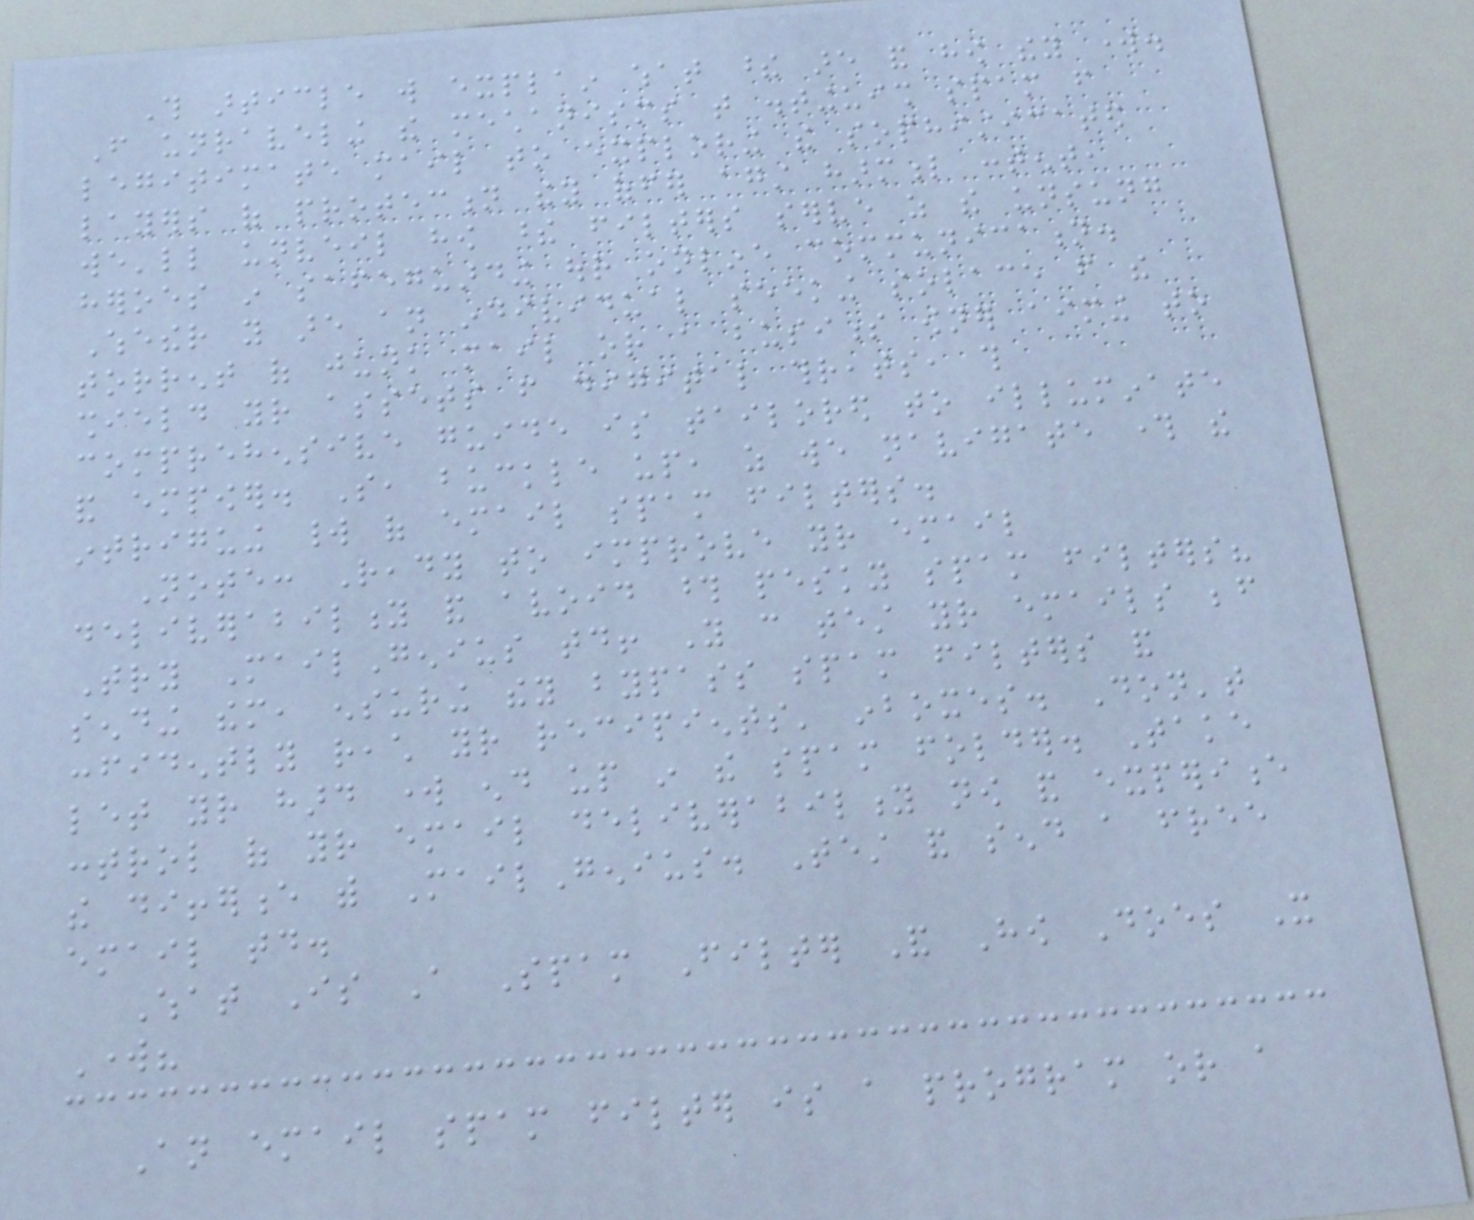This article will explain what these are and how they work.
From unraveling the mechanisms that distinguish spam from
legitimate mail to exploring the sophisticated
layers of protection they offer against harmful content,
we'll unveil how these filters serve as the unsung
heroes in safeguarding our online communication.
Whether you are an individual seeking solace from the
torrent of junk mail or a business owner aiming to
shield your assets from digital threats, this
comprehensive guide is tailored to illuminate
and empower. So, buckle up, as we navigate through the
intriguing world of email spam filters.
Note: Ready to improve your email
deliverability and avoid those pesky spam filters?
Try MailGenius today! You can test your emails before
sending them, ensuring they bypass spam filters and
confidently reach your recipients' inboxes. Don't
let your hard work end up in the spam folder. Take
control of your email deliverability now and experience
the difference with MailGenius. Test and send a free
email today.
What Is A Spam Filter And How Does It
Work?
An email spam filter is a program or a
